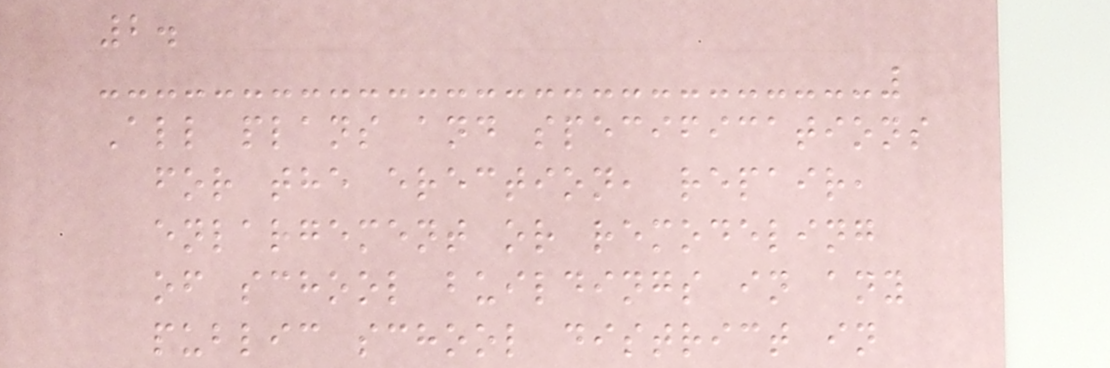2.
All plans and specifications
for the erection, repair,
enlargement or remodeling
of school buildings in any
public school district in
